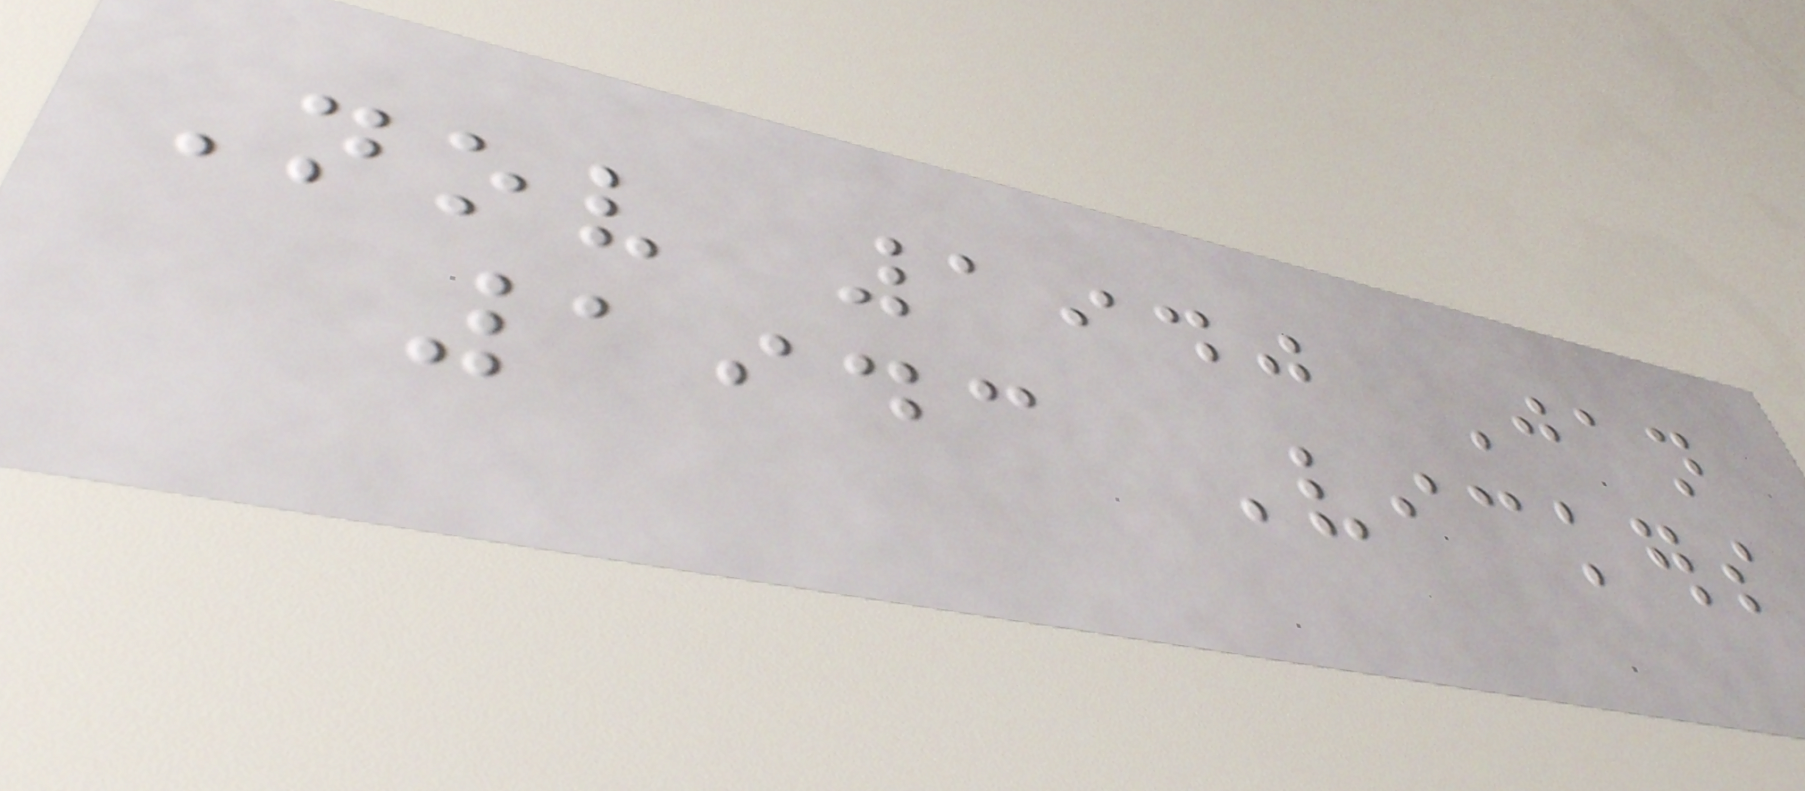Nov 1940 Jan
1943 Vickers
